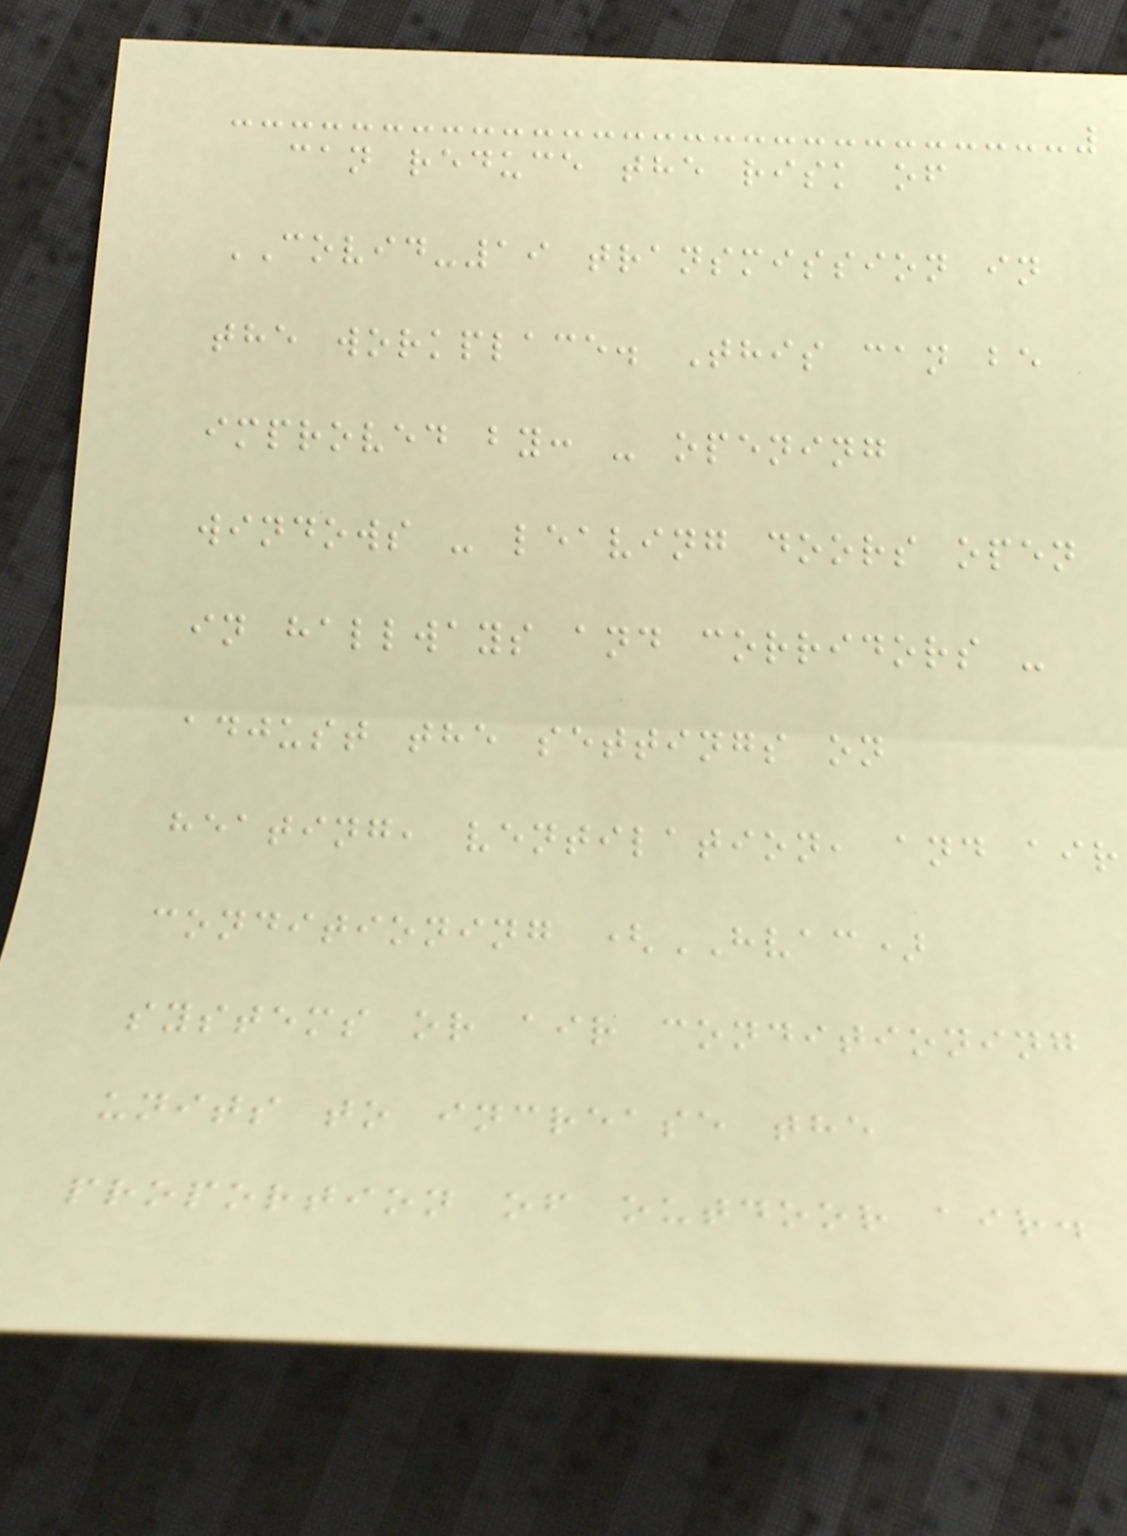can reduce the risk of
COVID-19 transmission in
the workplace. This can be
improved by: - opening
windows - leaving doors open
in hallways and corridors -
adjust the settings on
heating, ventilation, and air
conditioning (HVAC)
systems or air conditioning
units to increase the
proportion of outdoor air.
